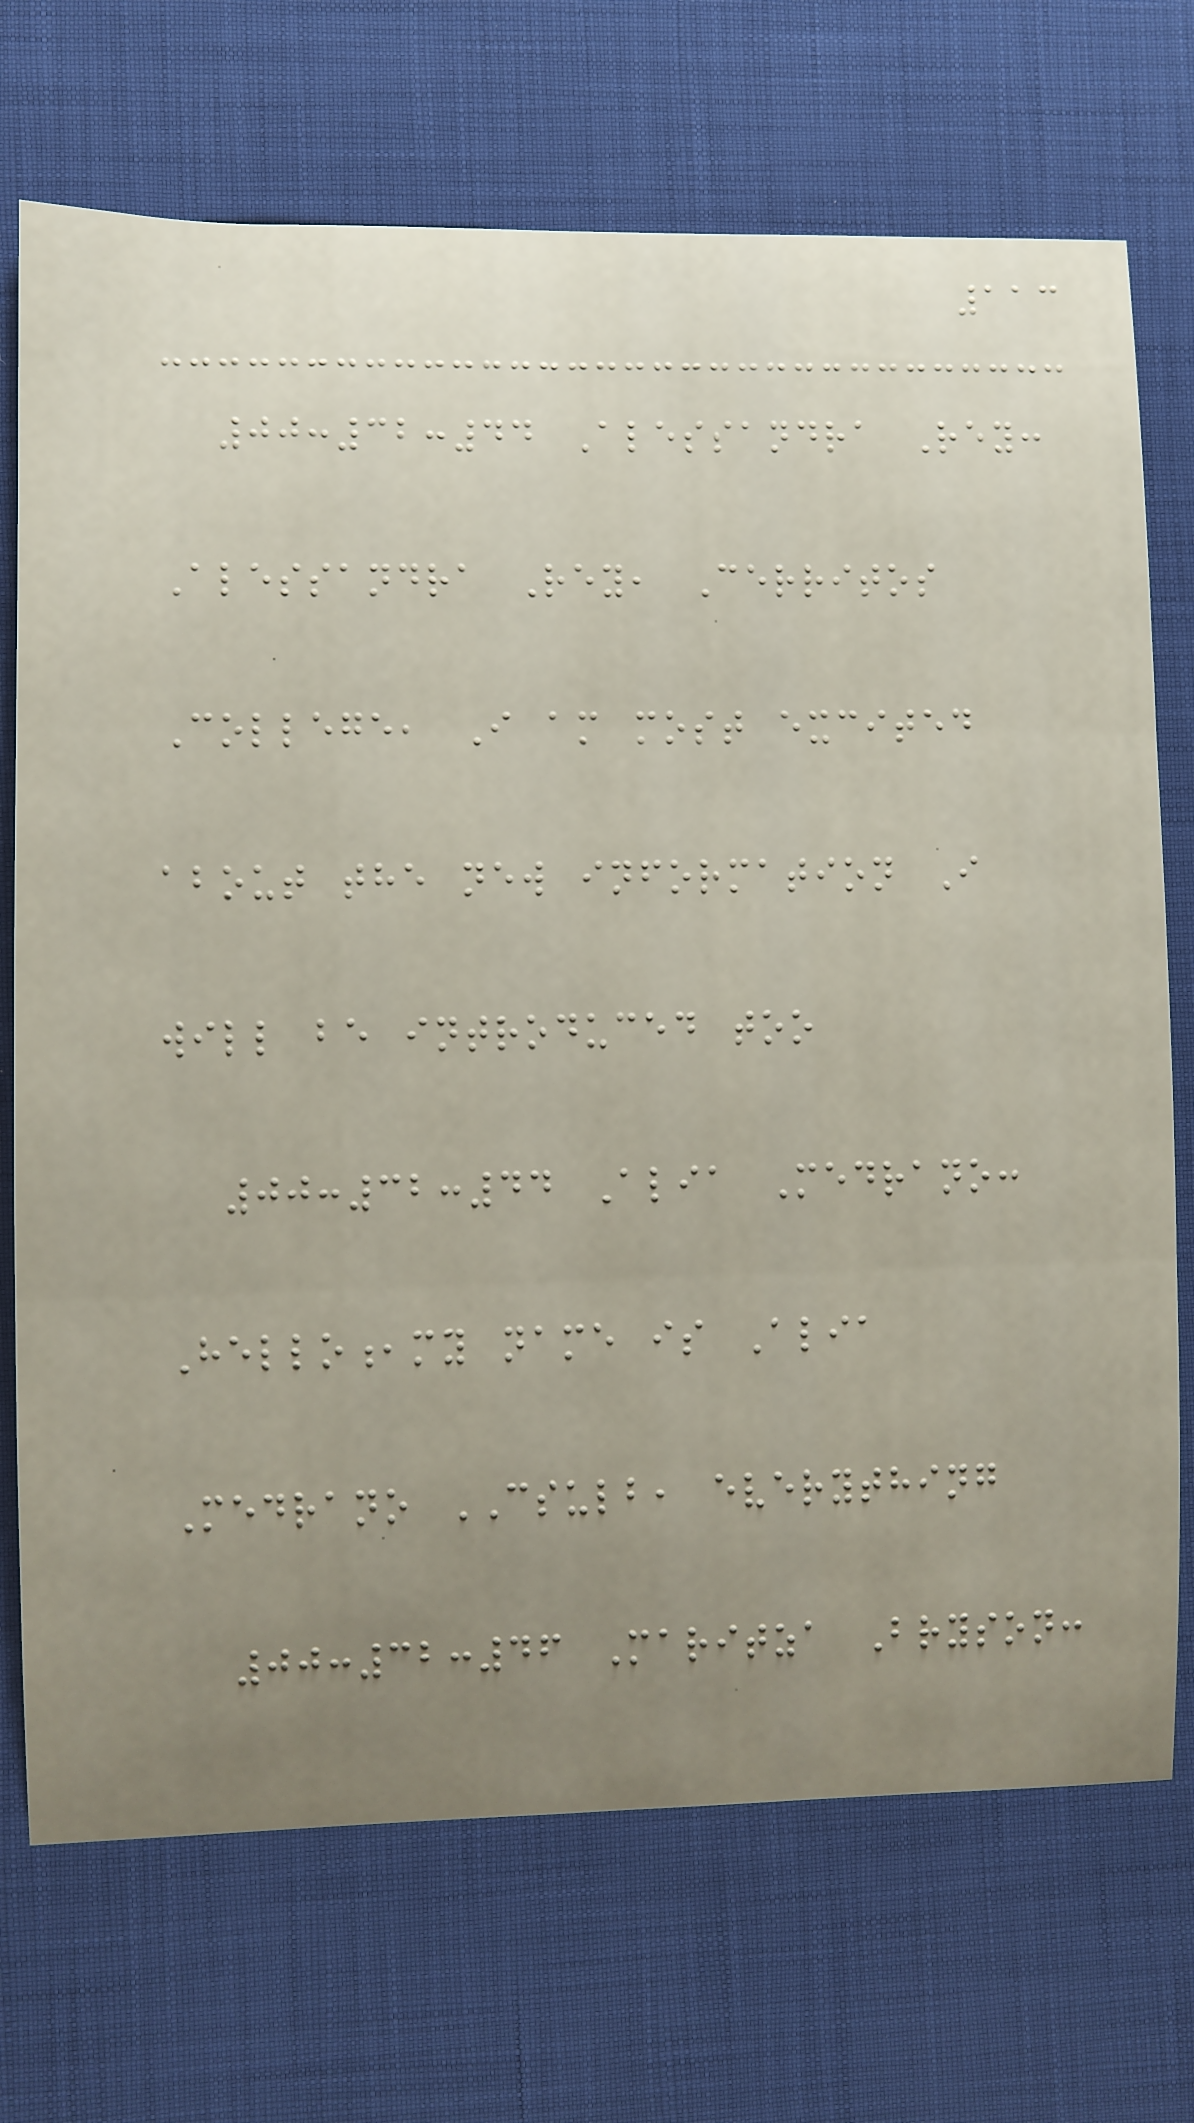113
00:32:44 Alessandra Rey:
Alessandra Rey, Cerritos
College, I am most excited
about the new information I
will be introduced too
00:32:44 Alia Medrano:
Hello,my name is Alia
Medrano CSULB, everything
00:32:46 Maritza Bryson:
